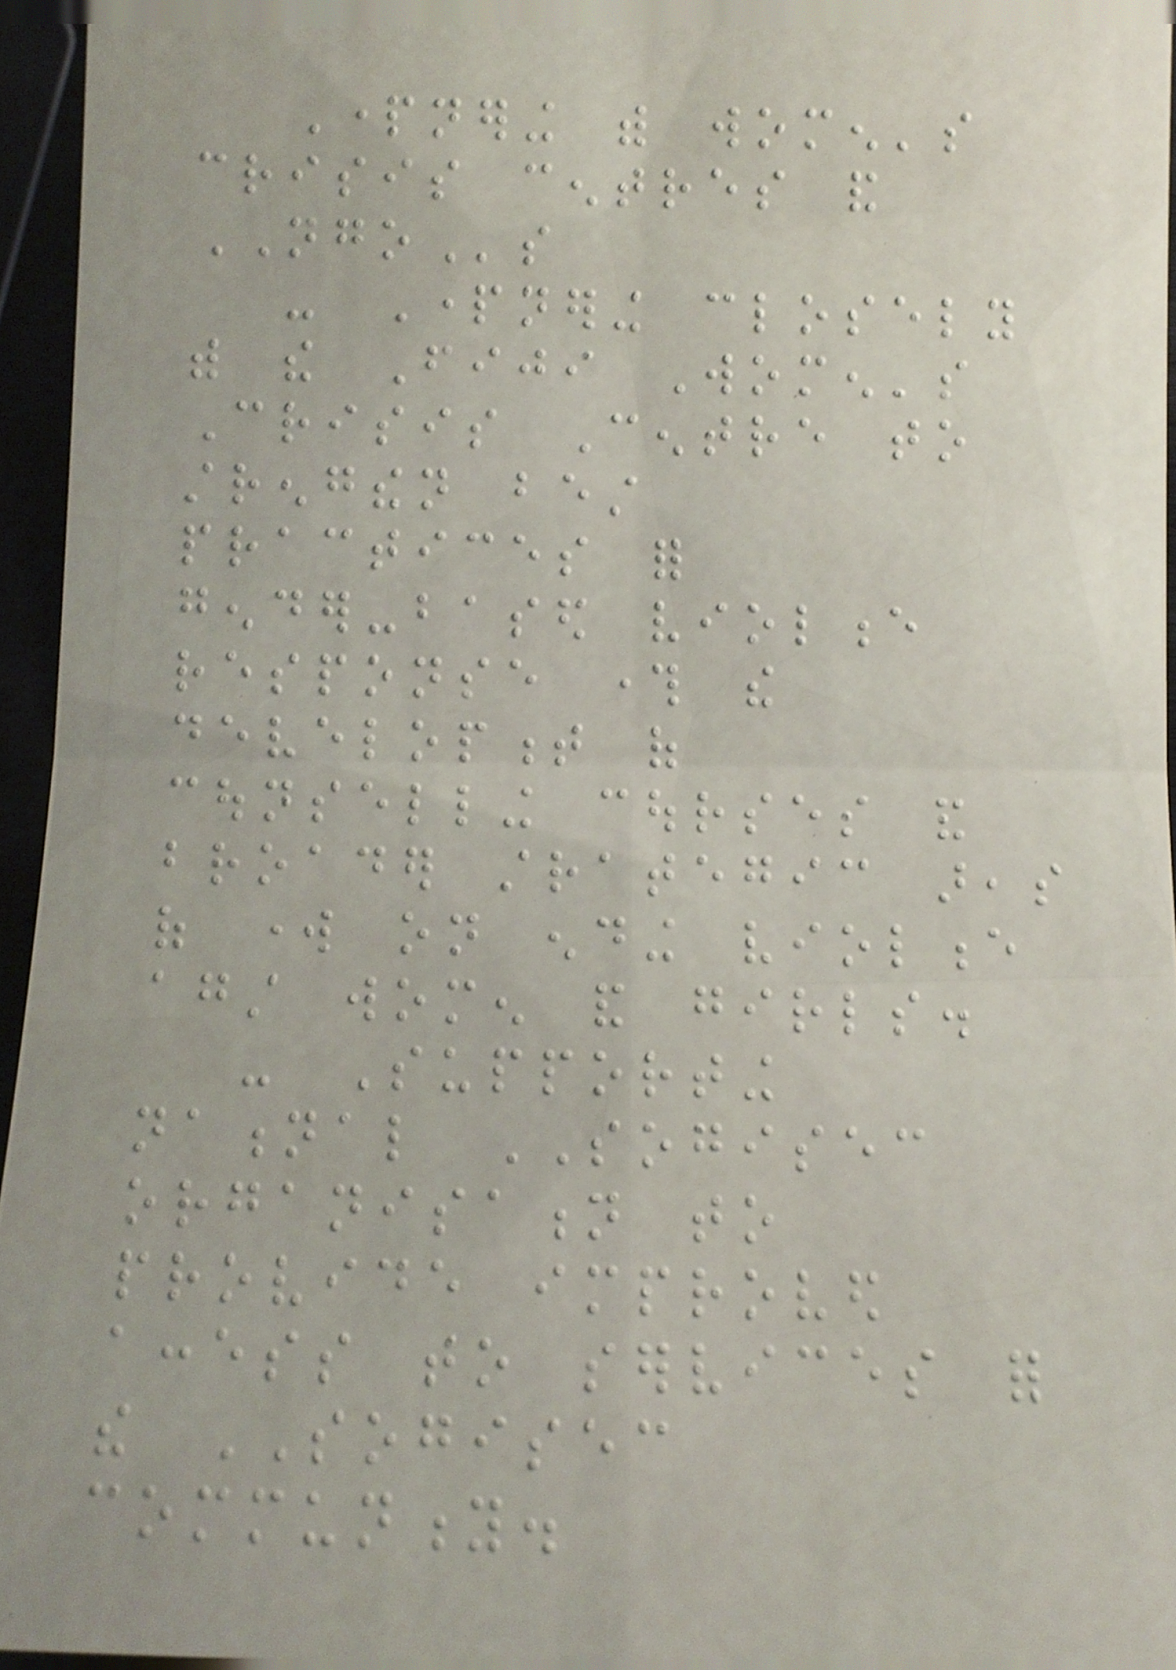Partnering with women's
crisis centres and
NGOs
- Partnering closely
with the Fiji Women's
Crisis Centre to
strengthen best
practices for
gender-based violence
response through the
development of
counselling courses and
broader strategic areas
of work on ending violence
against women and girls.
- Supporting
national SOGISEC
organisation to
provide improved
access to services for
the SOGISEC
community.
